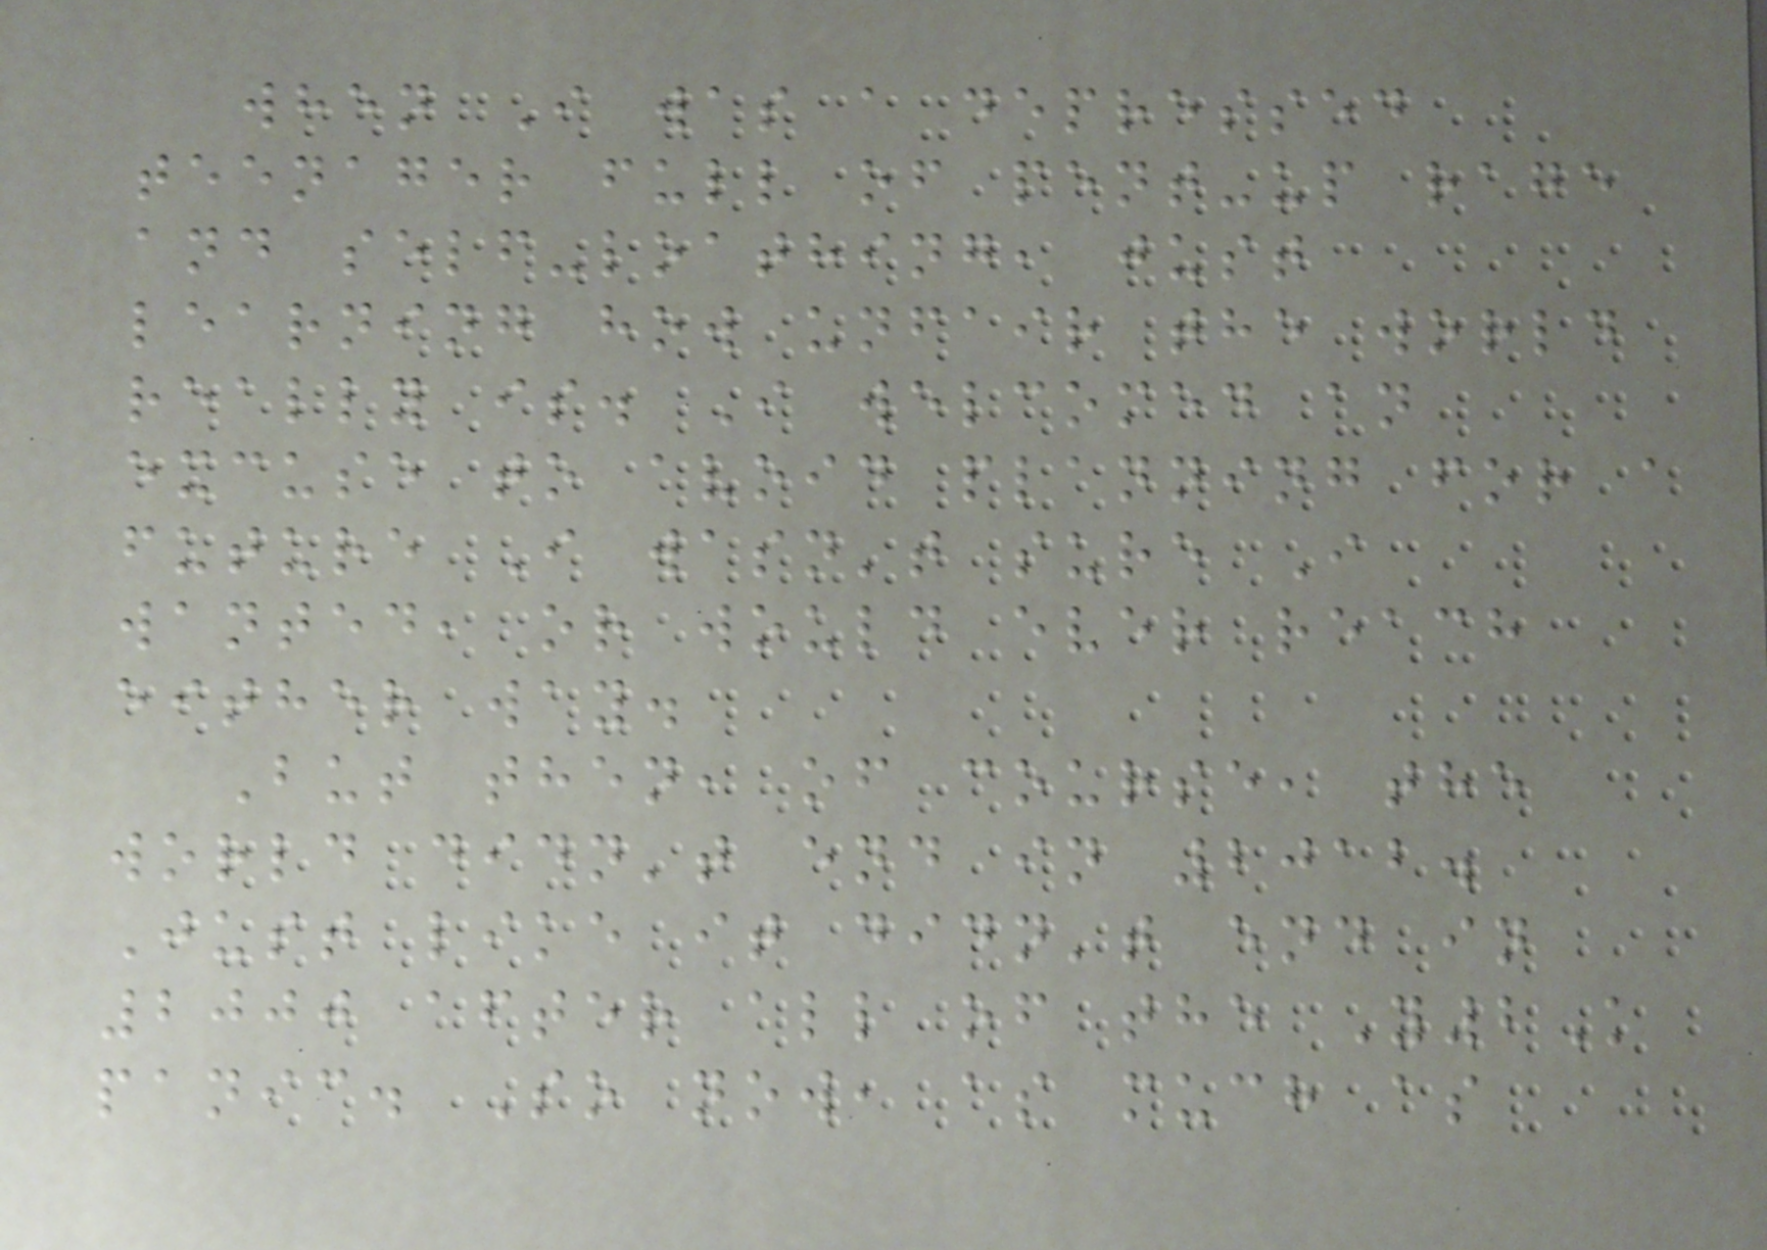when I was a depressed
teenager full of pent-up rage
and self-loathing, just
learning how unfair the world
really is. I welcomed an
excuse to avoid planning for a
future I wasn't sure I
wanted, or would ever reach
either way.
But then, of course, the
world didn't end in 2012.
Just like it didn't end in
2000 after all of the Y2K
panic. So now, as much as
